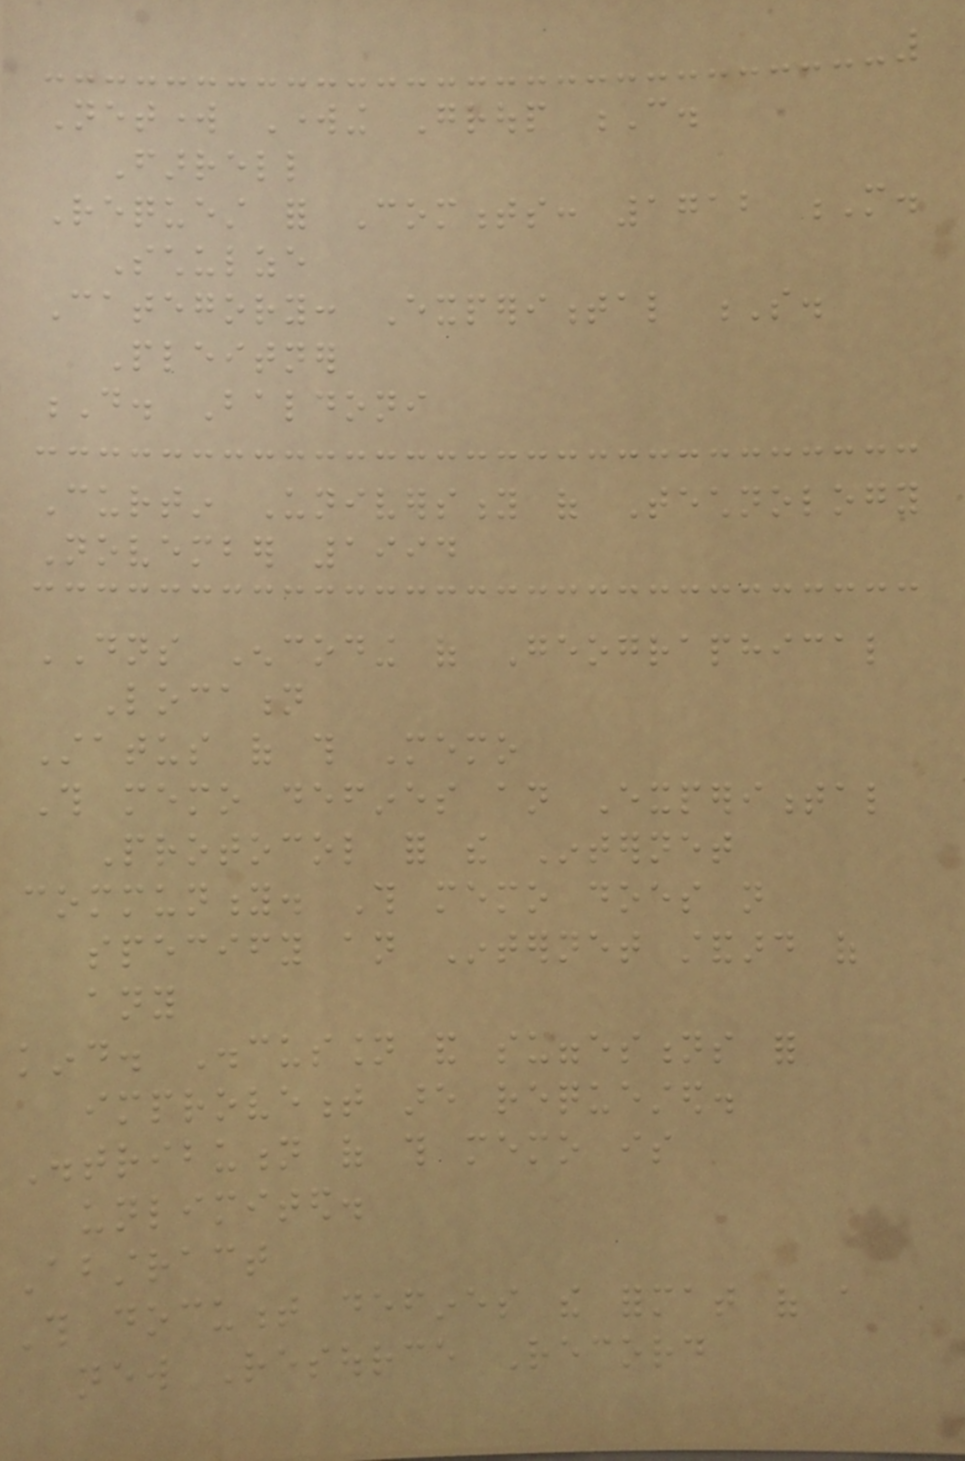Network Working Group C.
Farrell
Request for Comments: 1712 M.
Schulze
Category: Experimental S.
Pleitner
D. Baldoni
Curtin University of Technology
November 1994
DNS Encoding of Geographical
Location
Status of this Memo
This memo defines an Experimental
Protocol for the Internet
community. This memo does not
specify an Internet standard of
any
kind. Discussion and suggestions for
improvement are requested.
Distribution of this memo is
unlimited.
Abstract
This document defines the format of a
new Resource Record
